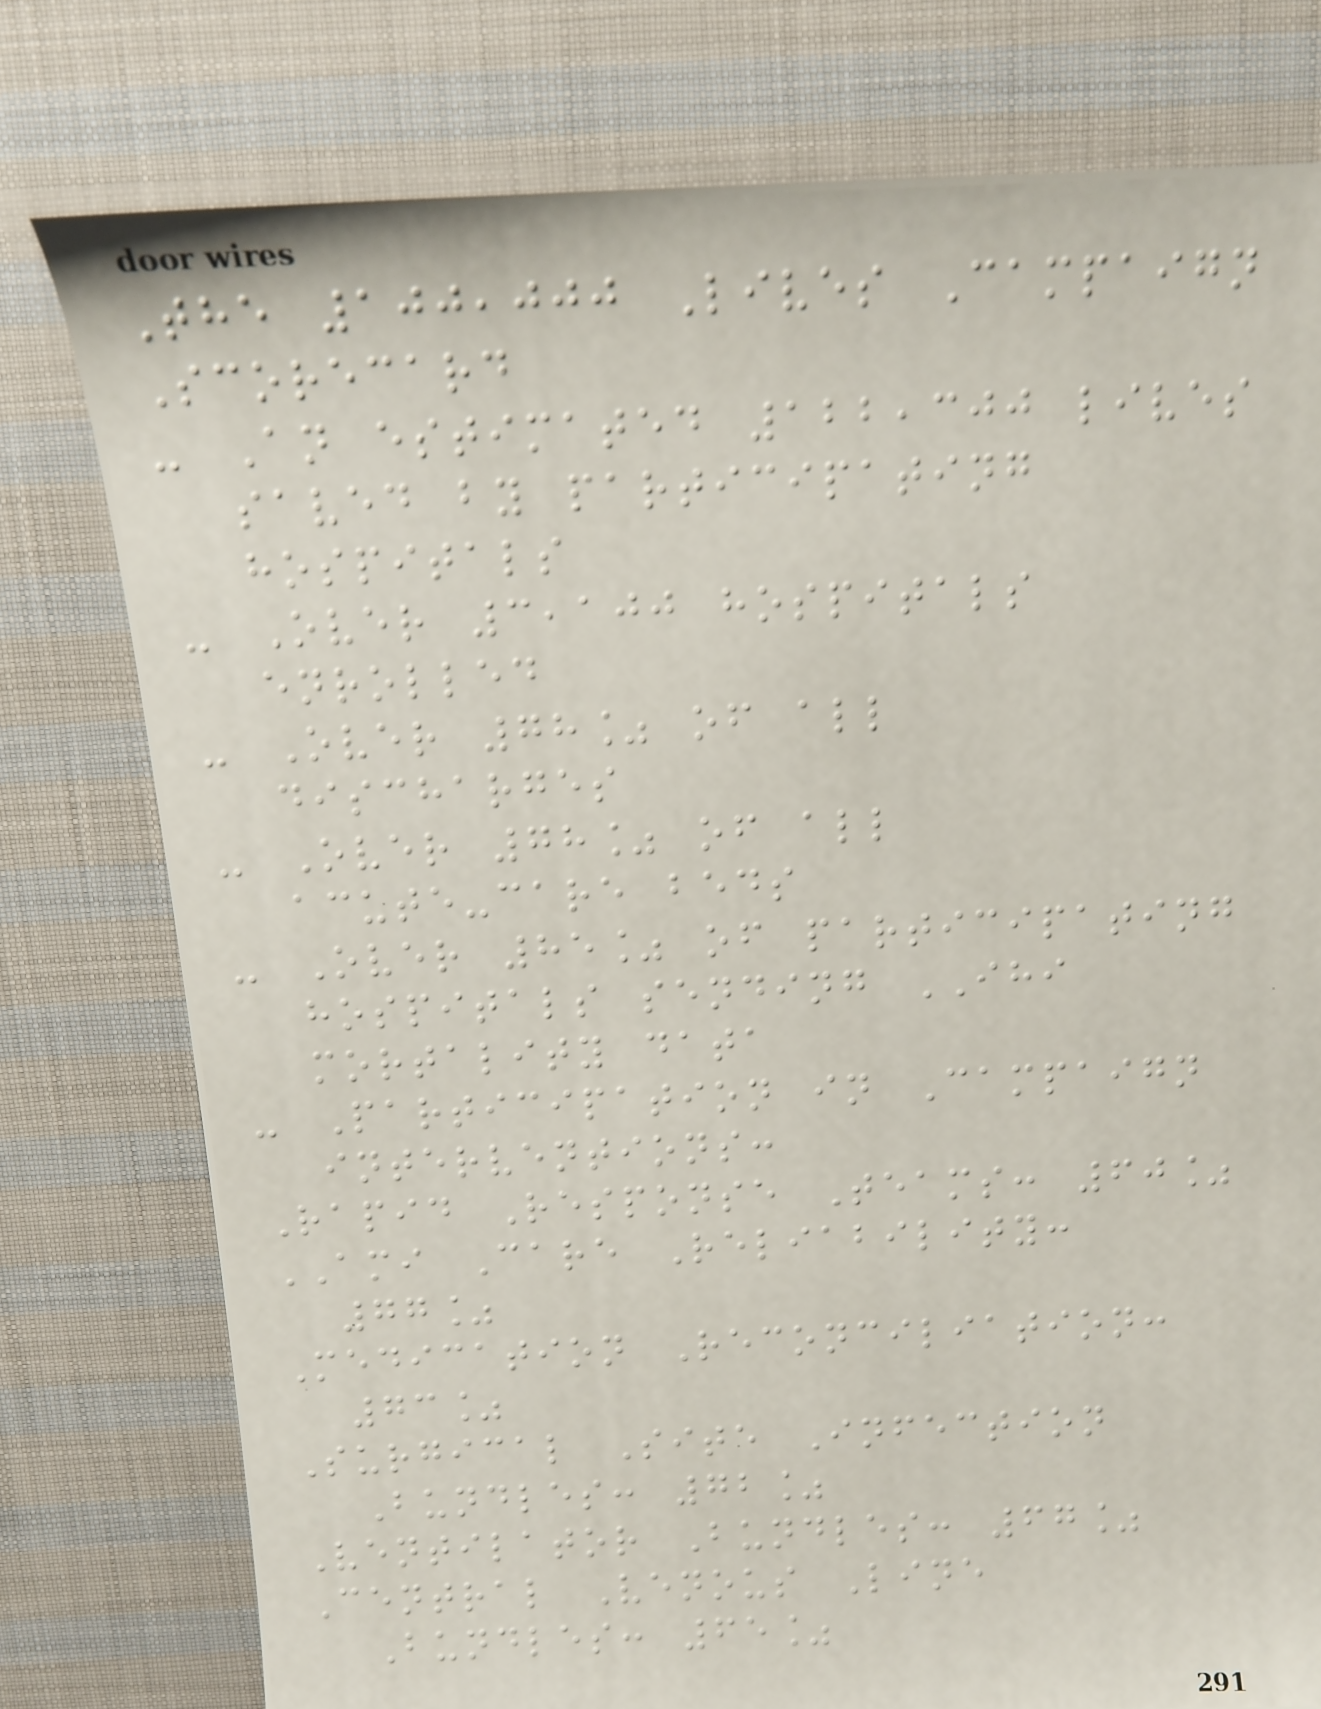The 100,000 Lives Campaign
Scorecard
- An estimated 122,300 lives
saved by participating
hospitals
- Over 3,100 hospitals
enrolled
- Over 78% of all
discharges
- Over 78% of all
acute-care beds
- Over 85% of participating
hospitals sending IHI
mortality data
- Participation in Campaign
interventions:
Rapid Response Teams: 60%
AMI Care Reliability:
77%
Medication Reconciliation:
73%
Surgical Site Infection
Bundles: 72%
Ventilator Bundles: 67%
Central Venous Line
Bundles: 65%
